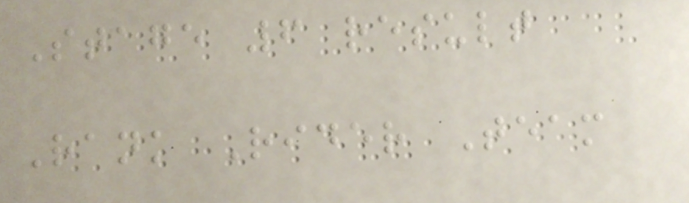Stage 6 result
Rank Rider Team
